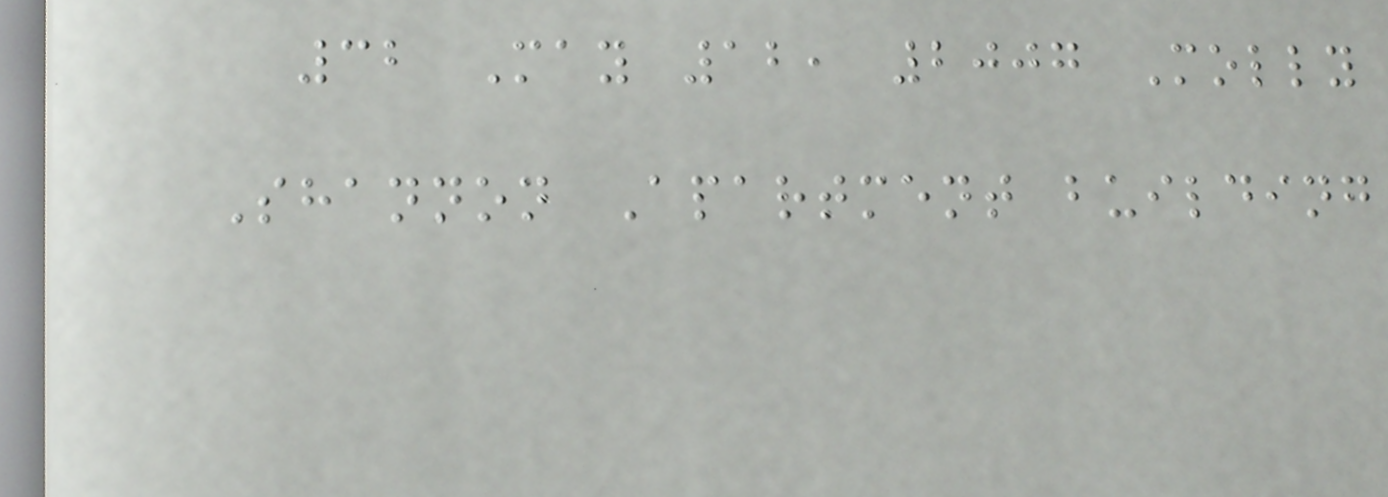32 May 12, 2007 Molly
Shannon Apartment building
